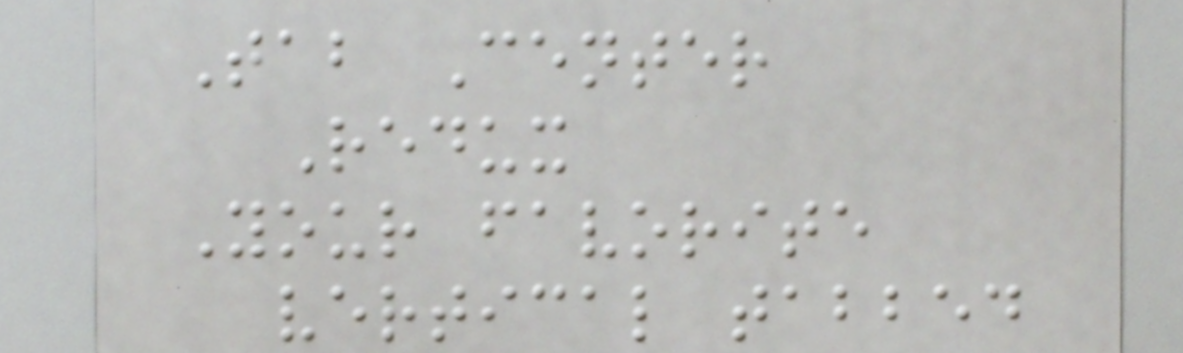Tab Center
Redux
Your favorite
vertical tabbed
